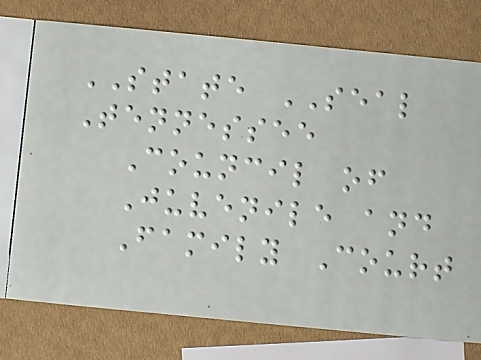STATE SEAL
Tennessee
Council of
Juvenile and
Family Court
